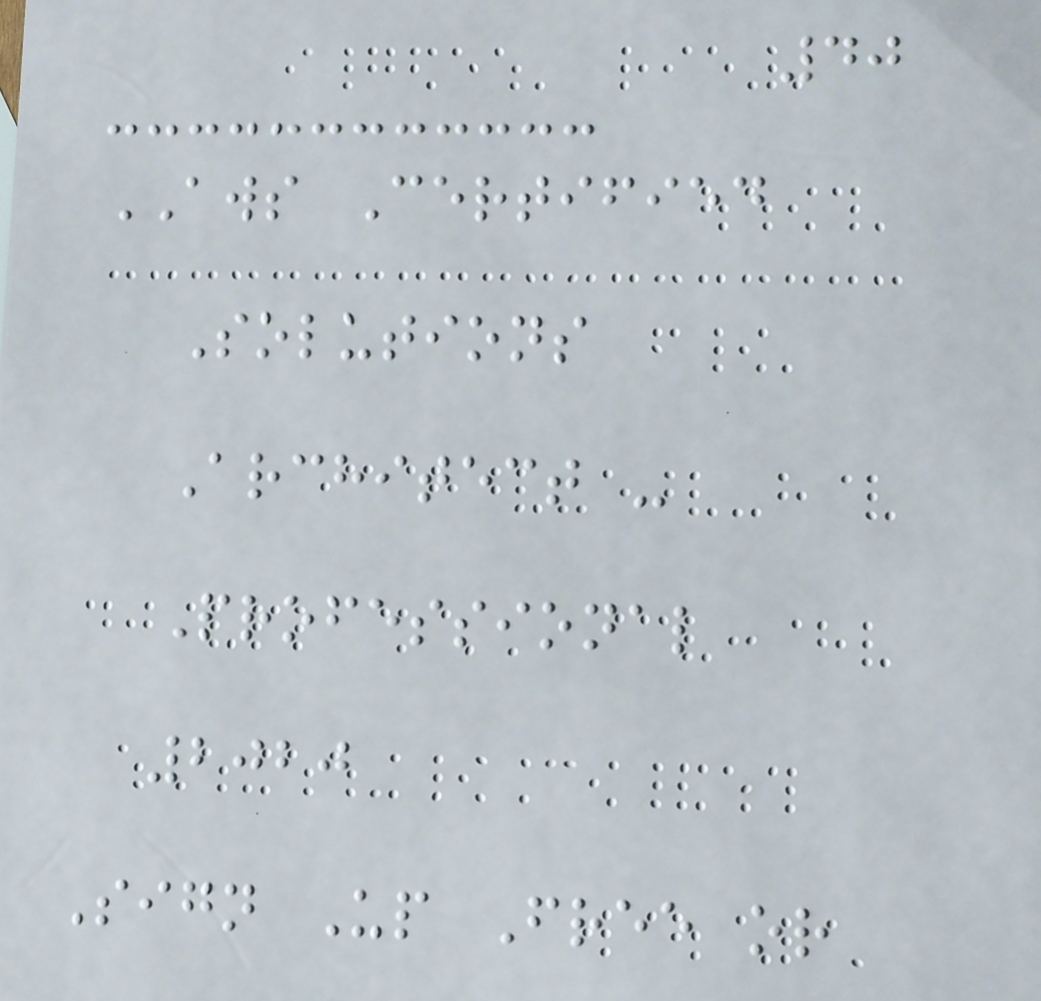40
AWS Certified
Solutions
Architect -
Professional
2020
Sign Up Free or
